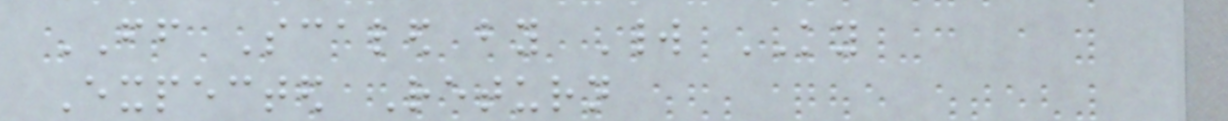FF Scaled by World KY
Expected Return
